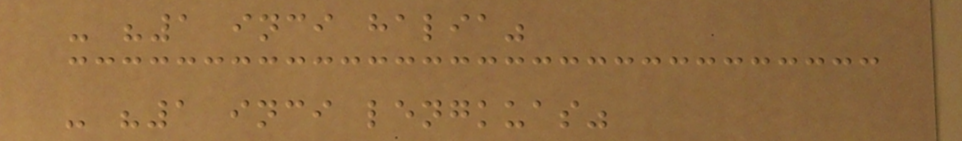- "1 inci halia"
- "1 inci lengkuas"
